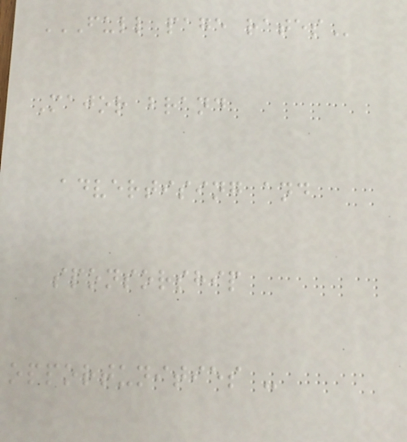FULL PAGE RATES
Major brand
advertising and
sponsorship
opportunities -
